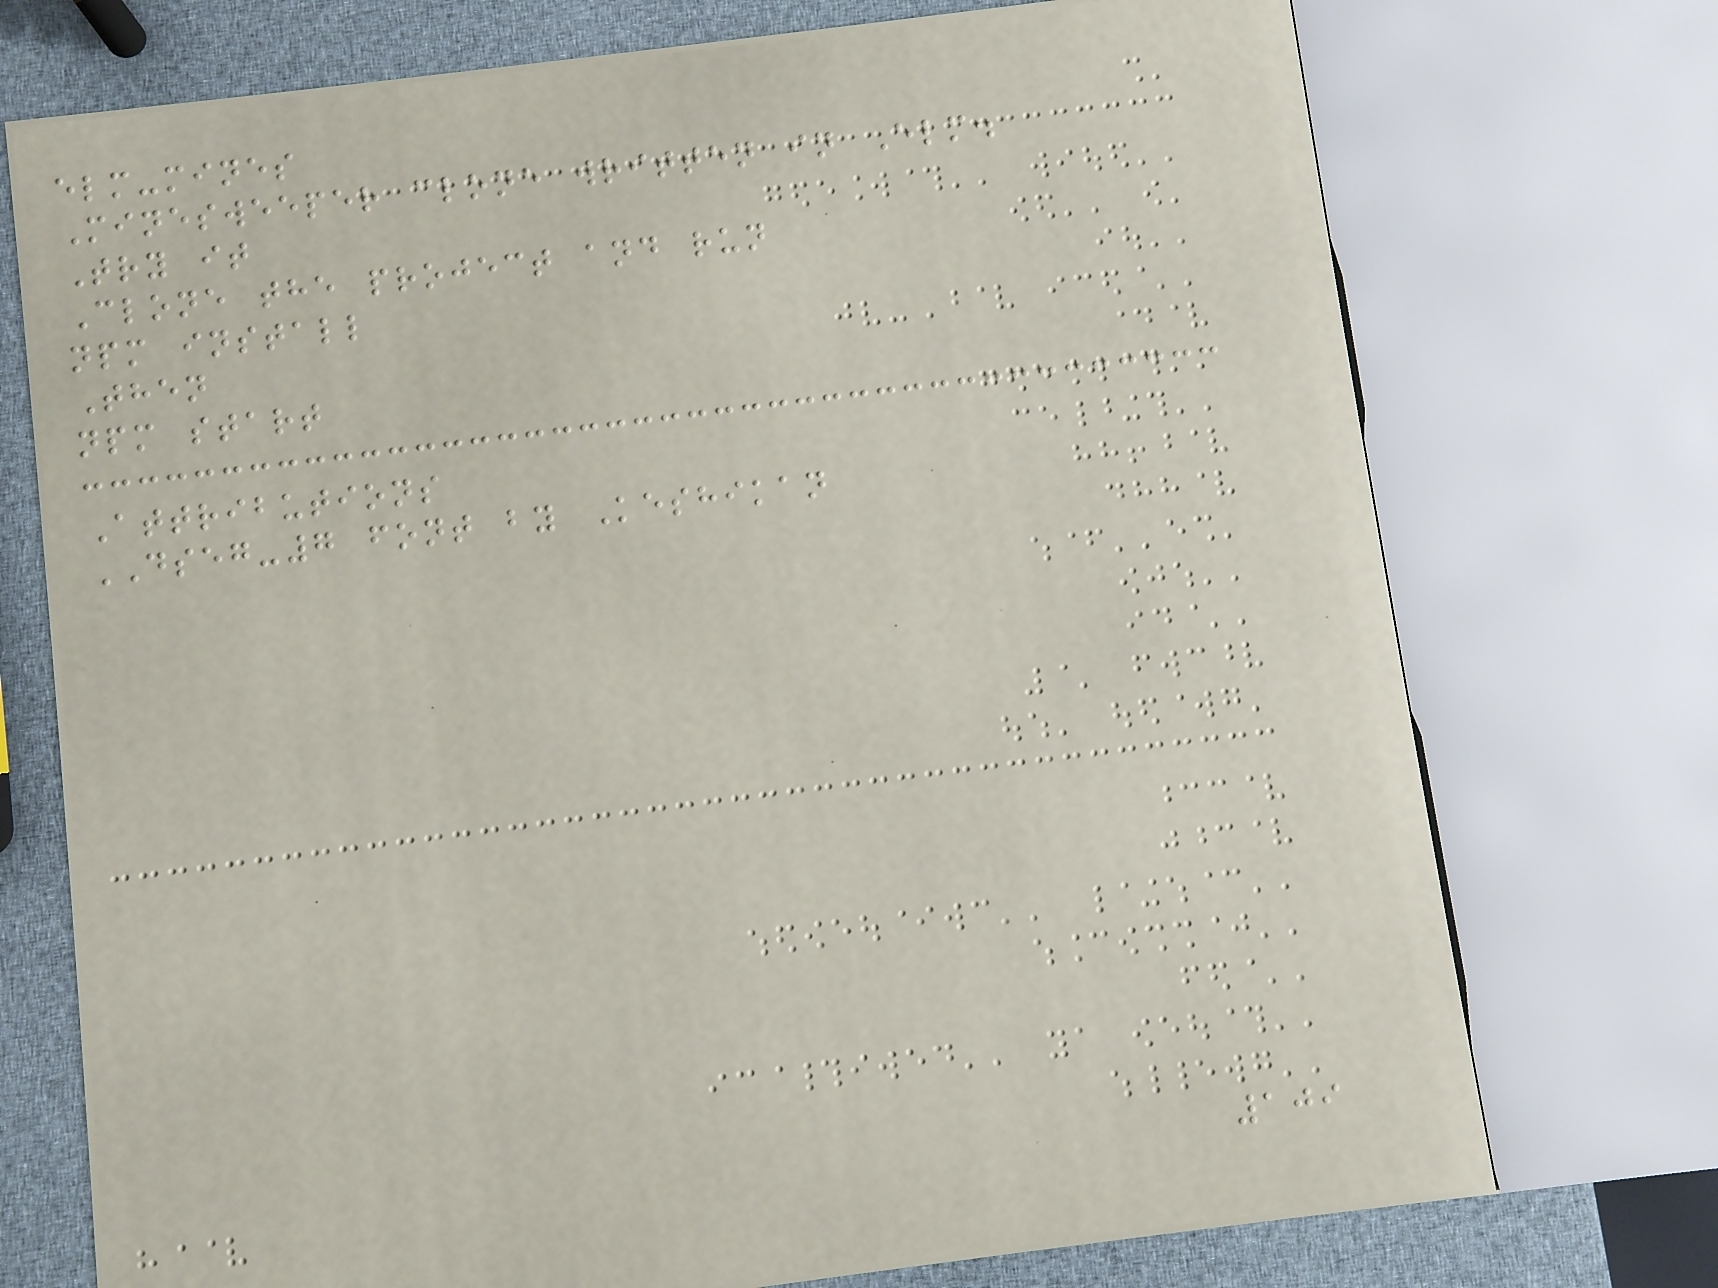elm-mines
Minesweeper clone written in Elm.
Try it
Clone the project and run
npm install
Then
npm start
Attributions
DSEG-7 font by Keshikan
109
